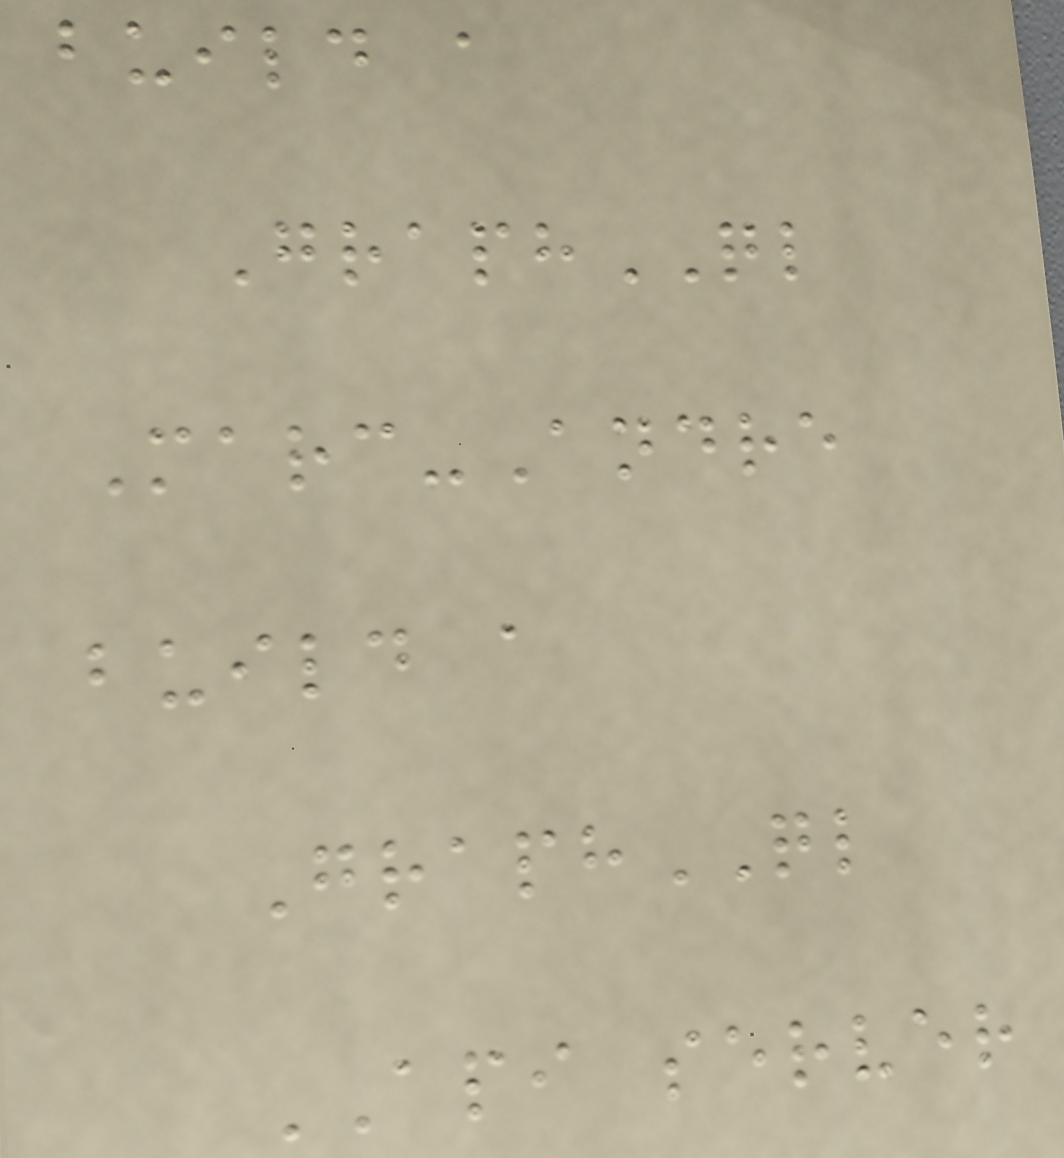build a
GraphQL
Marc-Andre
build a
GraphQL
API server
